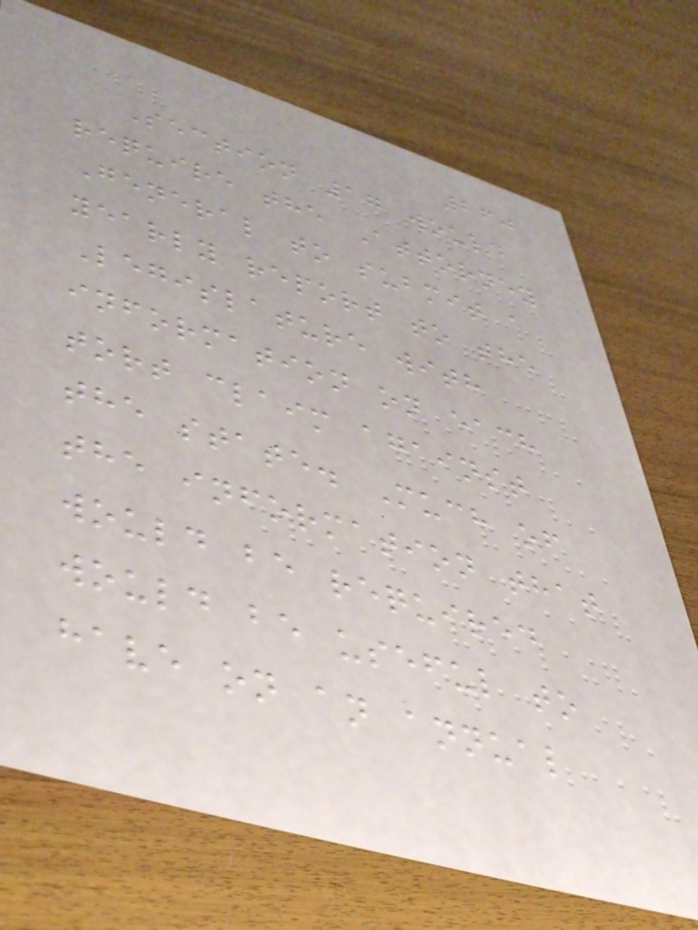260
Section 17 would
require the Attorney
General to submit a
yearly report to the
Legislature with
information on each
tort claim against
the state. Much of
the information that
would be required
would be useful to
have on an annual
